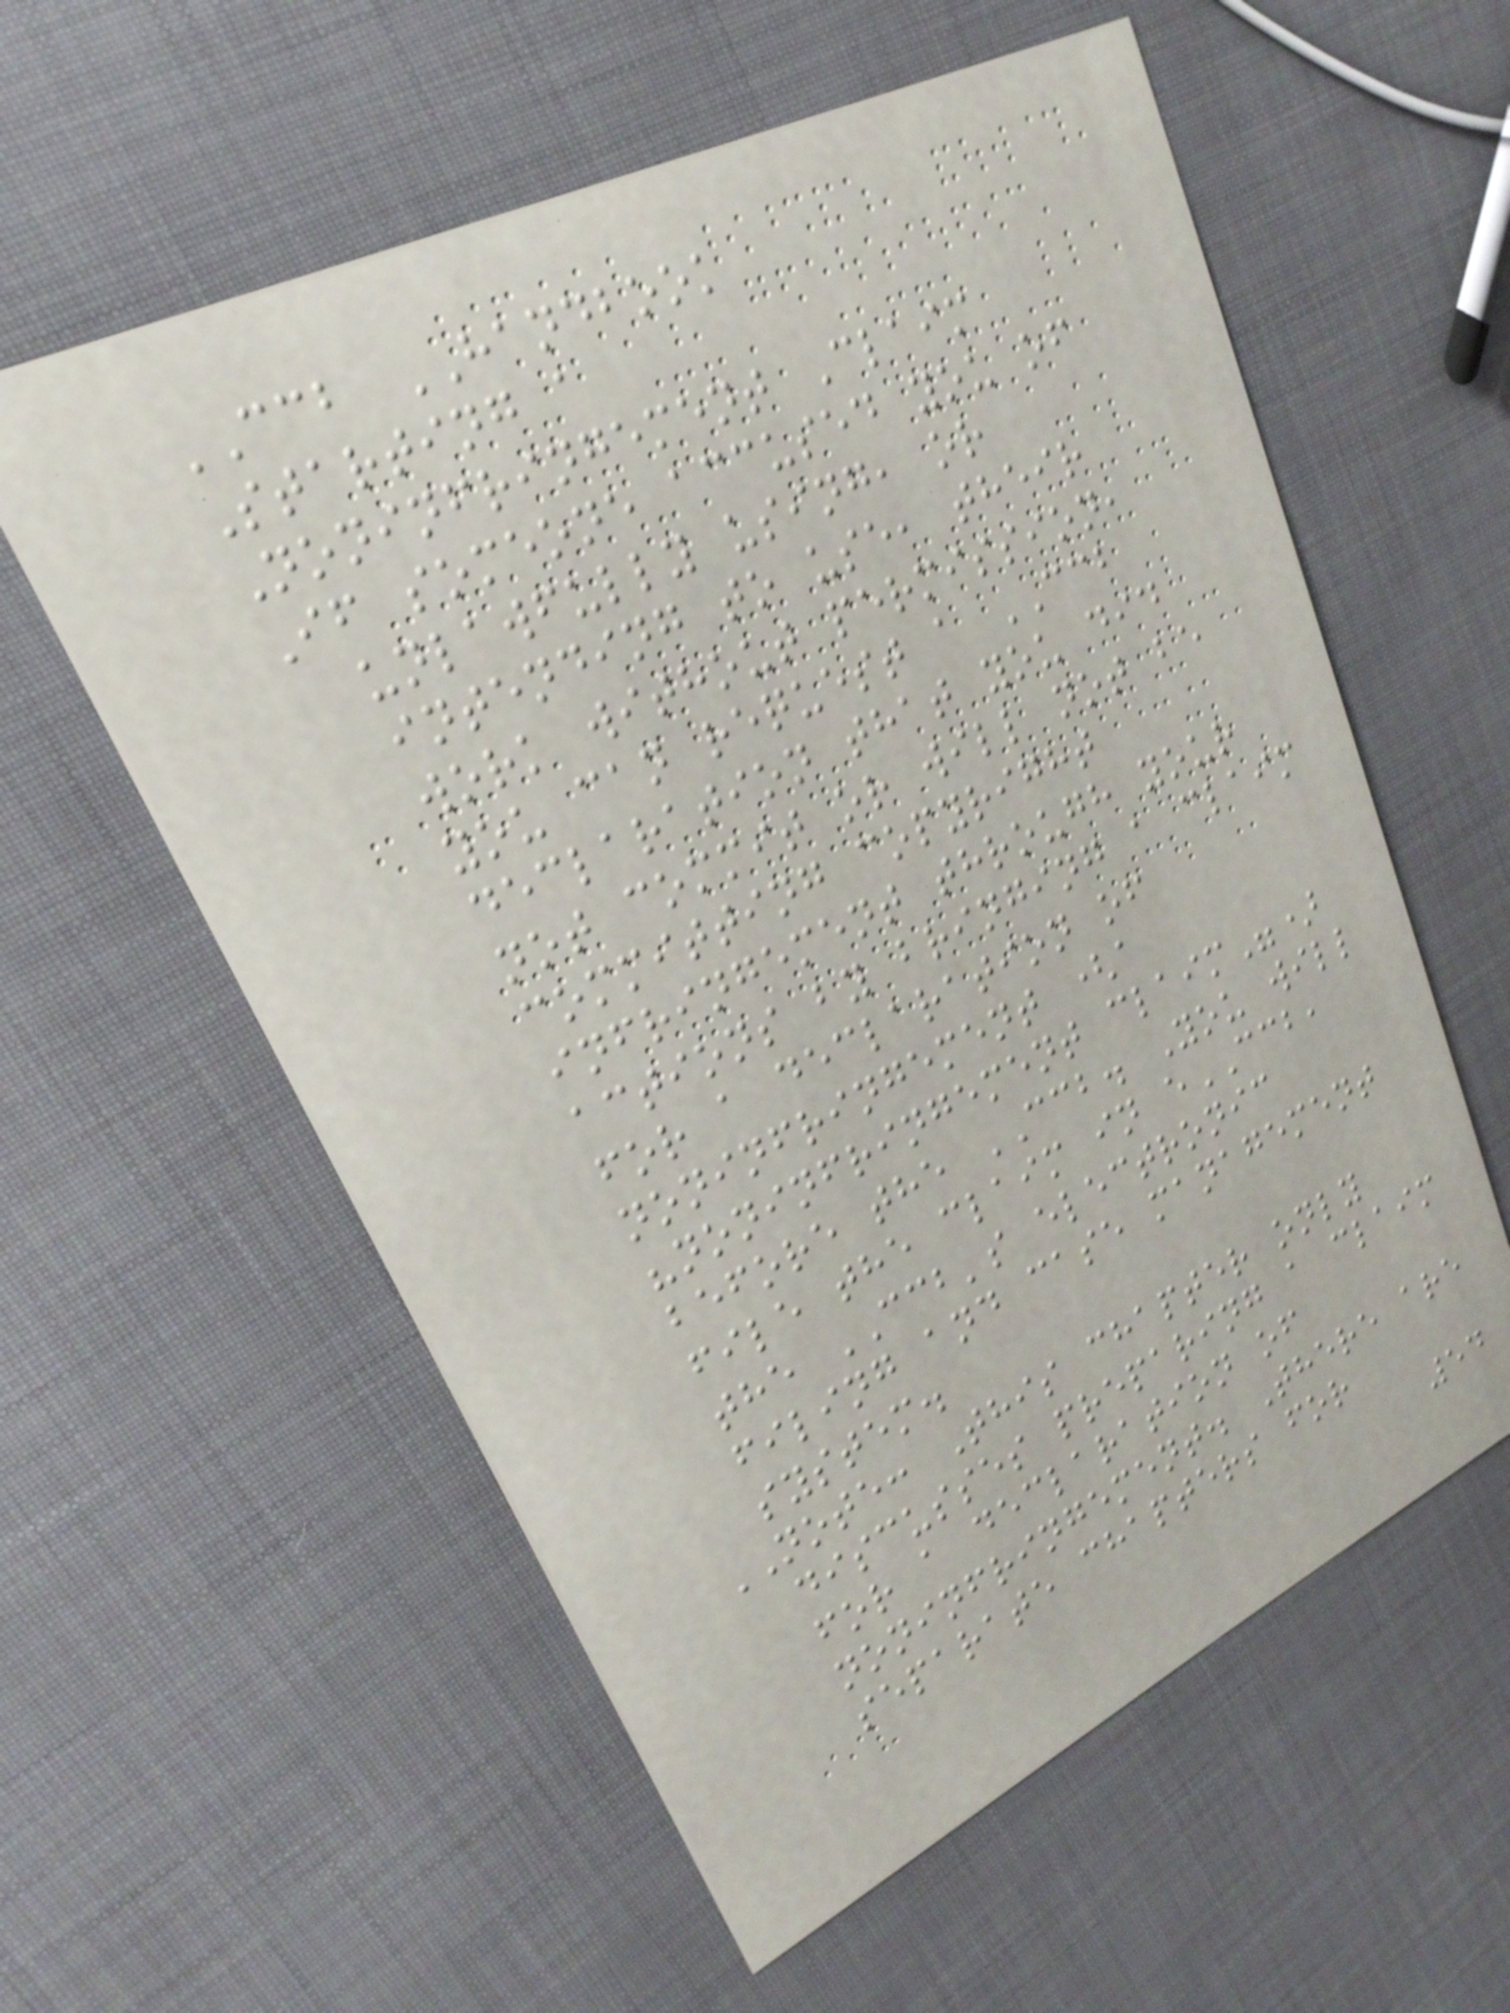CCB HANDBOOK
Starting a
Noninfringement Claim
If someone accused you of
unlawfully using, or
intending to use, their
work without permission,
you can request a CCB
declaration that you did
not commit or will not be
committing copyright
infringement through your
actions by bringing a claim
for a declaration of
noninfringement (a
"noninfringement claim")
before the CCB. You will
file the claim in eCCB,
the CCB's electronic
filing and case management
system.
NOTE: This chapter only
discusses preparing a claim
for a declaration of
noninfringement. There are
separate chapters for
54
